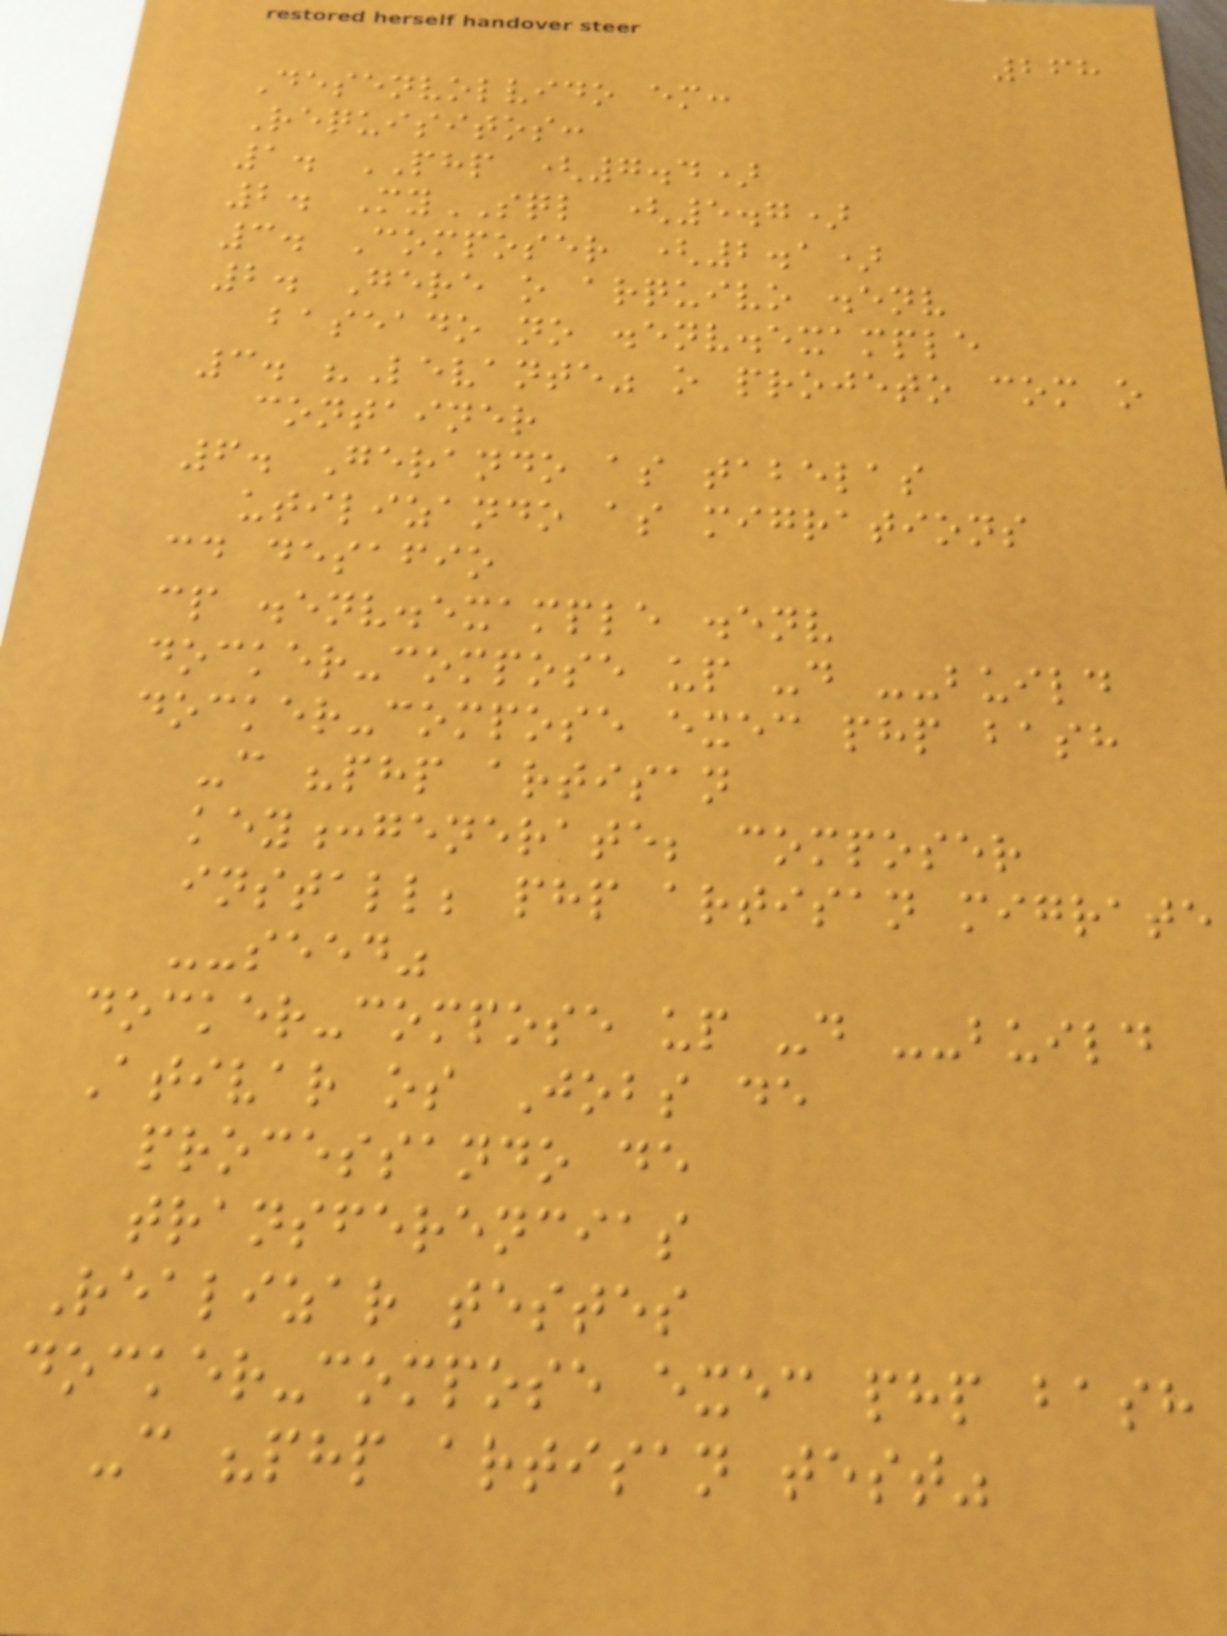268
Desenvolvido em:
Requisitos:
1. PHP (7.4)
2. MySQL (5.7)
3. Composer (2.1)
2. Gere o arquivo .env
baseado no .env.example
3. "Levante" o projeto com o
container
6. Gerando as tabelas
utilizando as migrations
cd desafio
cp .env.example .env
docker-compose up -d --build
docker-compose exec php bash
-c "php artisan
key:generate; composer
install; php artisan migrate
--seed"
docker-compose up -d --build
Ativar os Jobs de
processando de
transferencias
Realizar testes
docker-compose exec php bash
-c "php artisan test"
